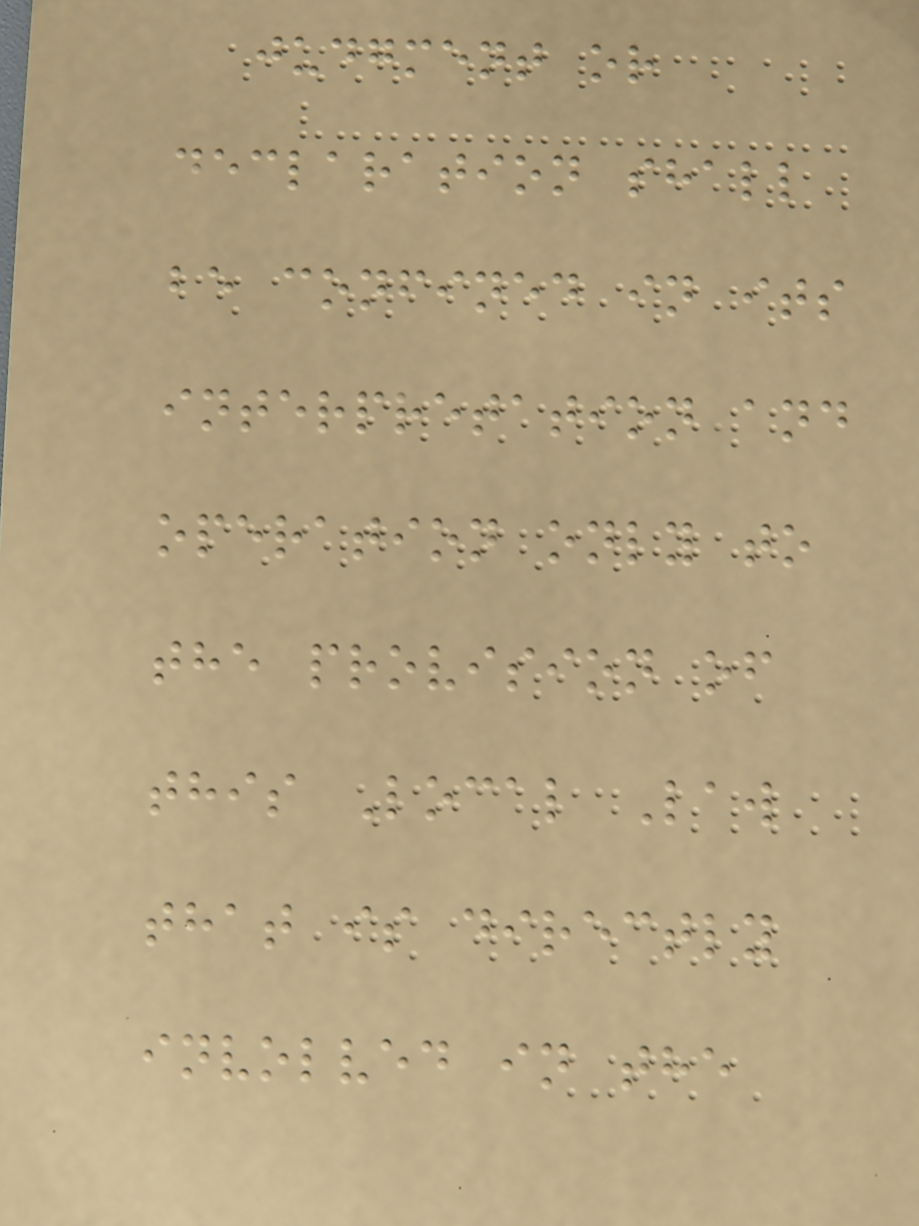judgment or
declaration shall
be confined in its
interpretation and
operation only to
the provision of
this Local Law
that is directly
involved in the
